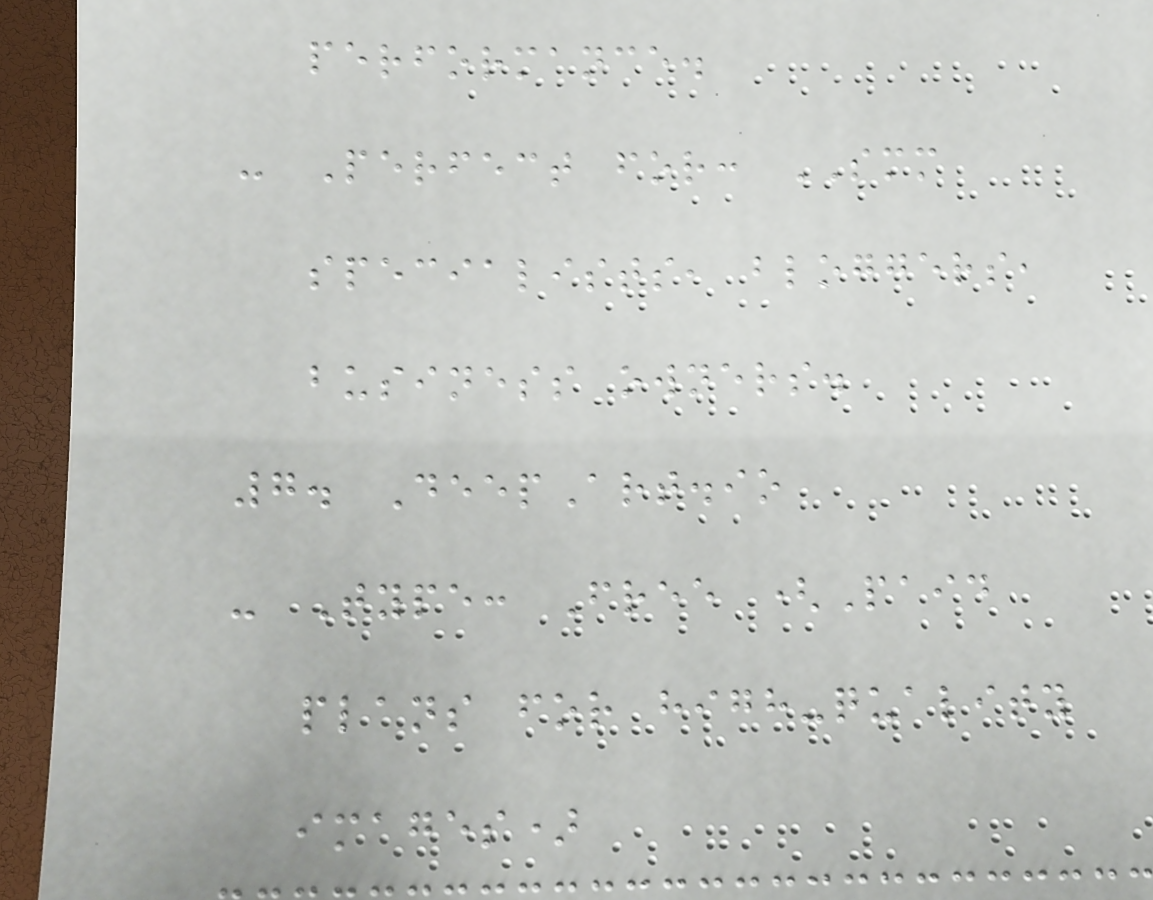performance.
- Perfect for: SMM
specialists, bloggers,
business owners.
7. DeepArt.io
- Type: Free (Paid
plans for high-quality
images)
